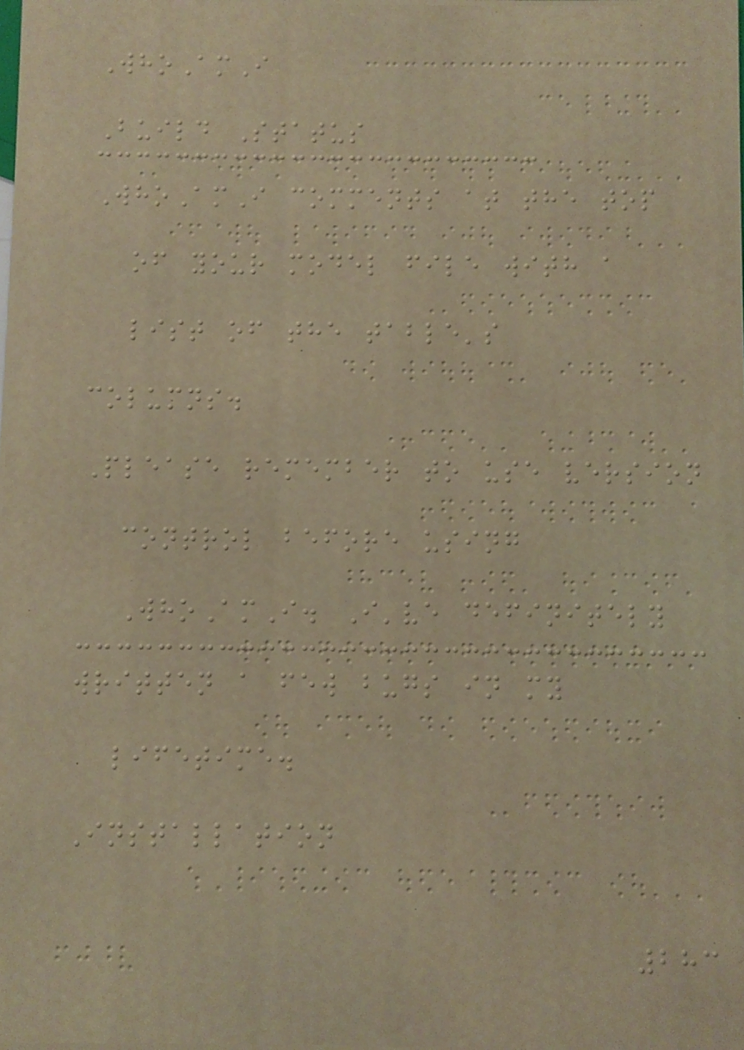WhoAmI
Build Status
WhoAmI comments at the top
of your model file with a
list of the table's
columns.
Please remember to use version
control before using
WhoAmI. I've definitely
written a few bugs in my
lifetime.
Installation
283
